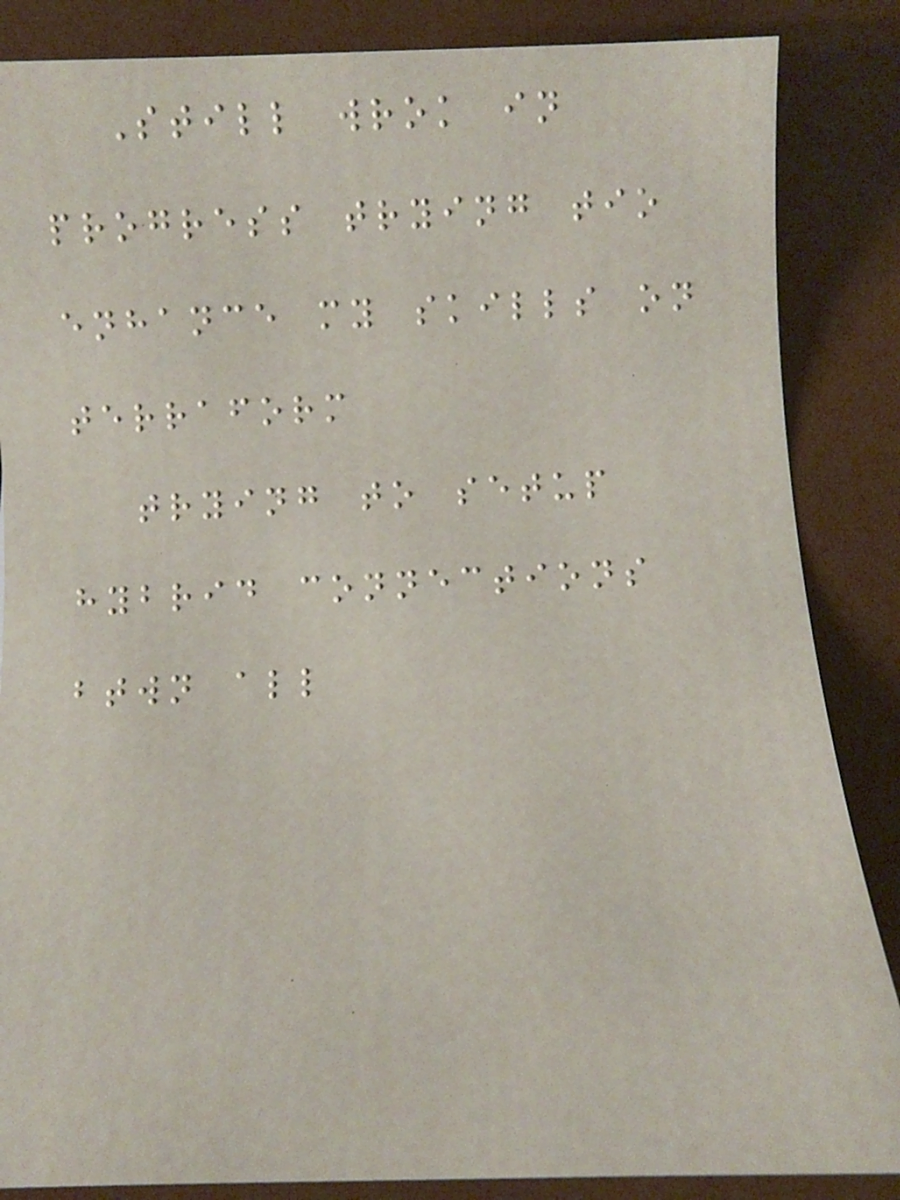Still wrok in
progress trying tio
enhance my skills on
terraform
trying to setup
hybrid connections
btwn all
